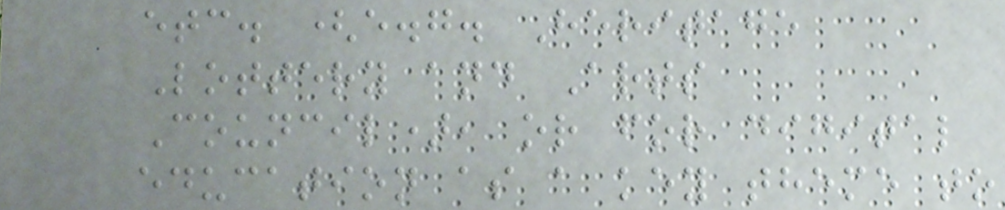etc. (e.g. Heritage
Lottery and Arts
Council), or for digital
education as a key theme to
